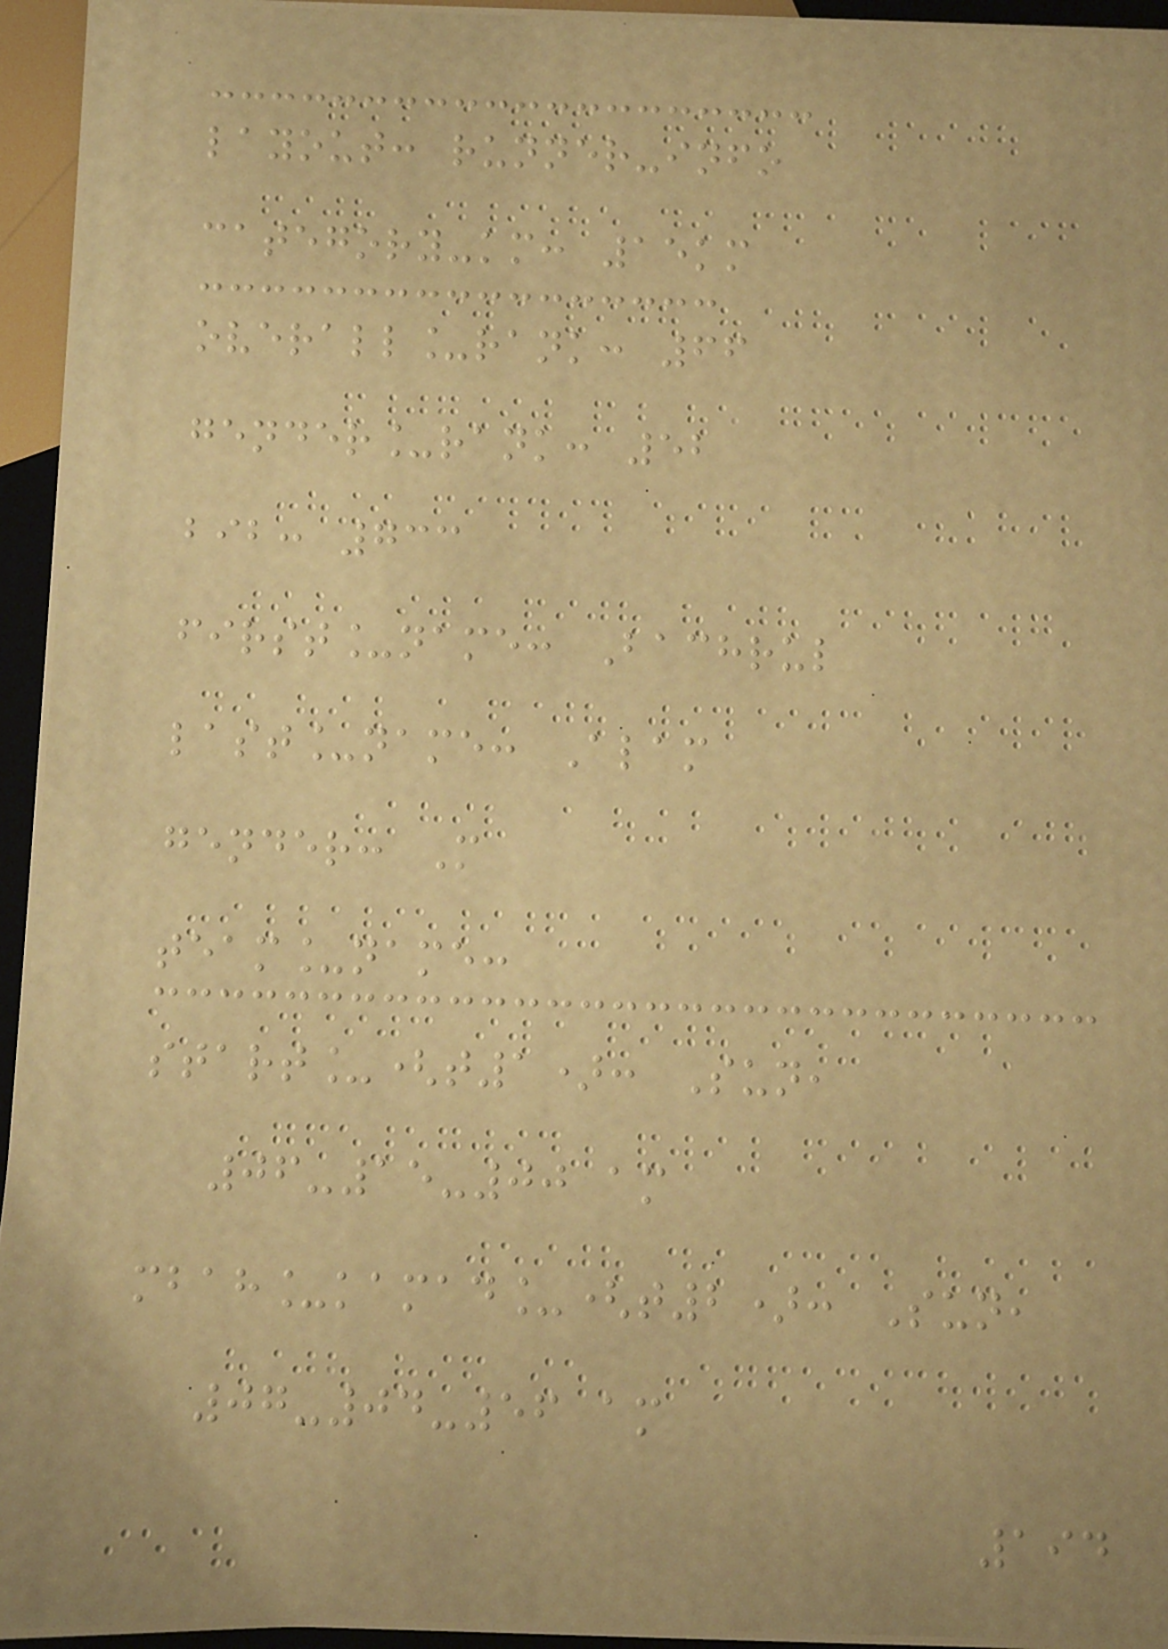layout: runner-info
category-km: 15km
overall_rank: 66
gender_rank: 52
bib: 733
first_name: Bachrul
last_name: Alam
gender: M
team_name:
start_(t1): Sun,
06-15-00 am
mbah_kamad_(t2): Sun,
07-04-56 am
194
